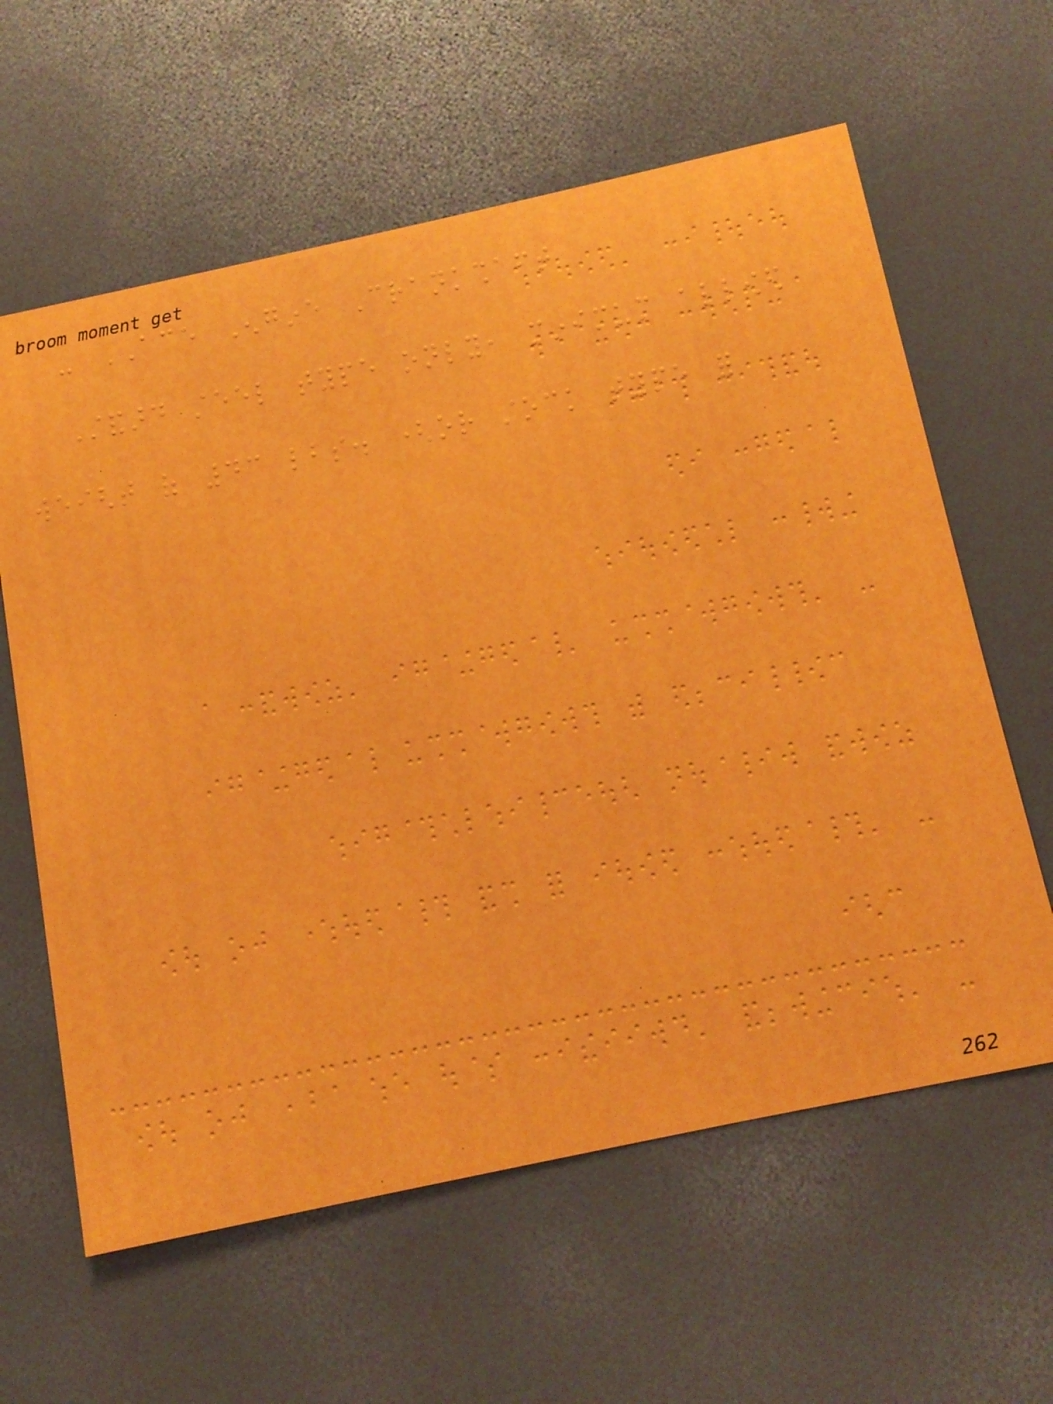- ACE Engine Crankshaft
Standard steel type only, minimum allowed
weight of 43 lbs. (or stock type for
